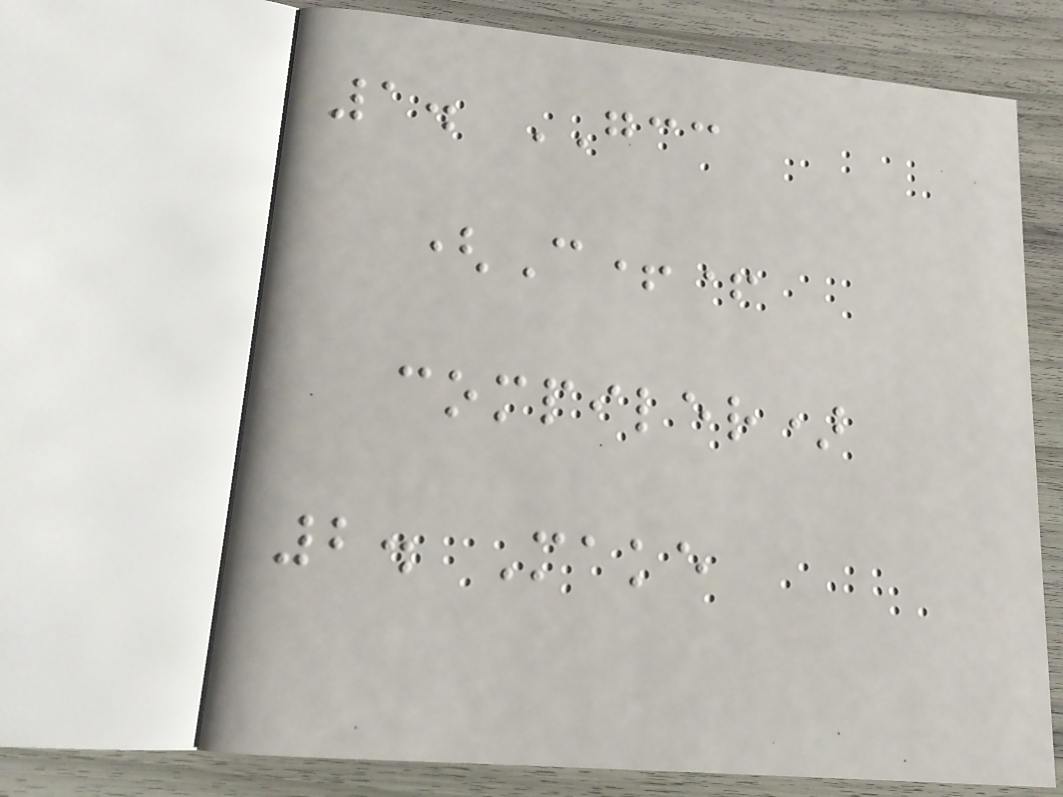1. GCC
(C++
compiler)
2. Make
